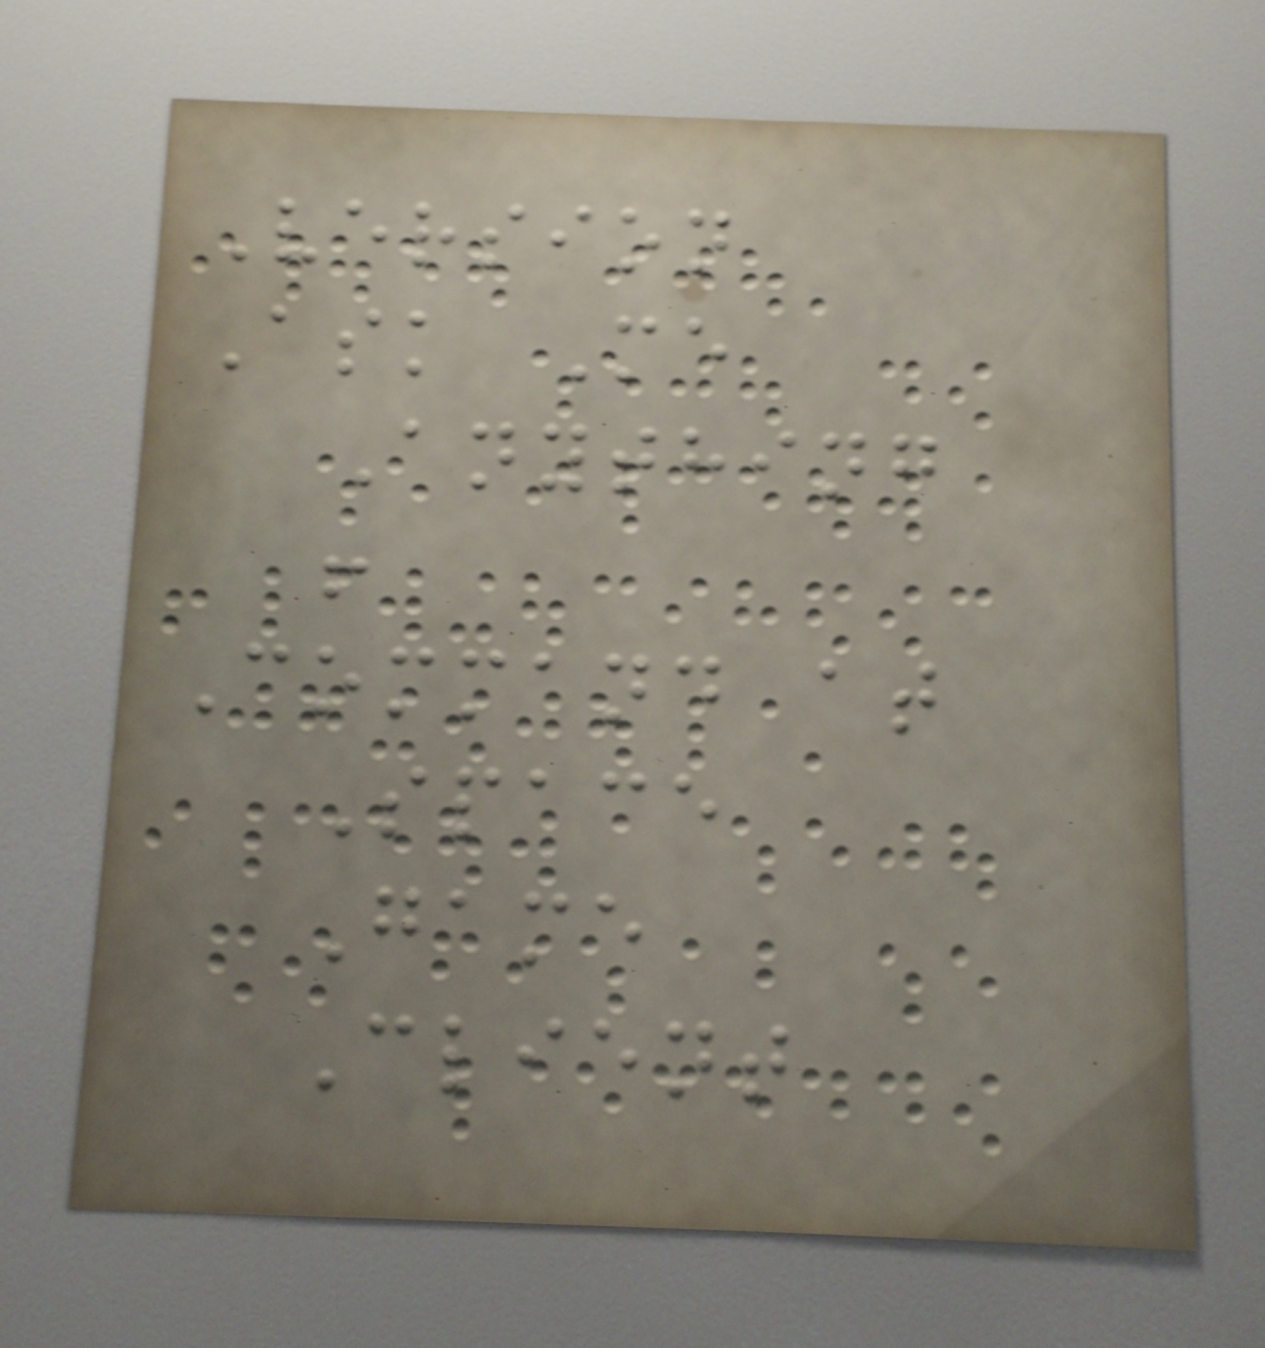Version
Ask Me
Anything
!
Command at
Space
Game
Client
